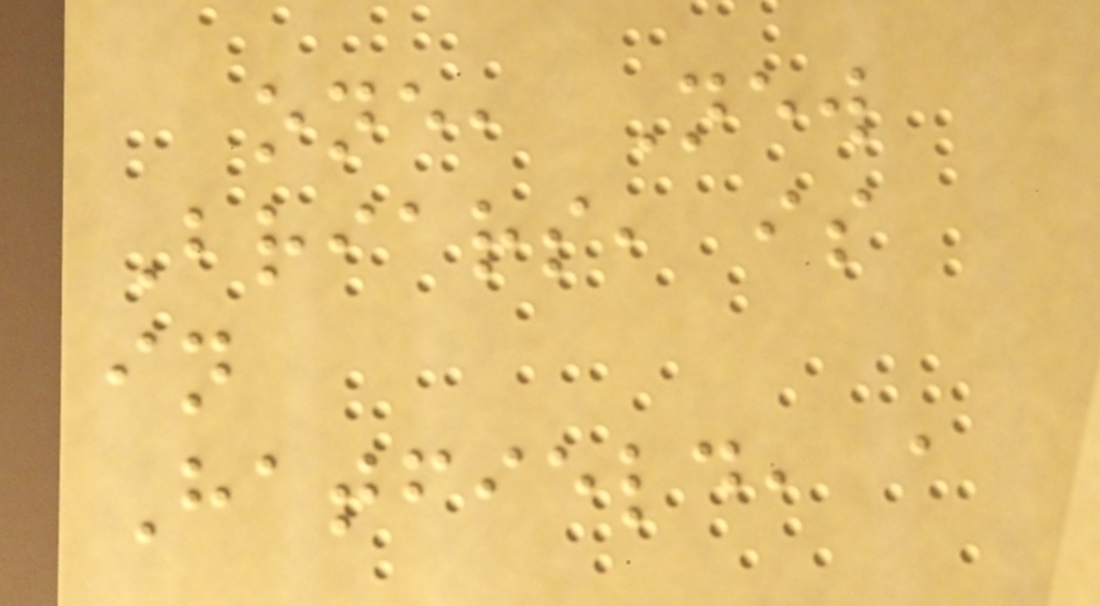one, New
Briars, is
in
Hatfield, a
